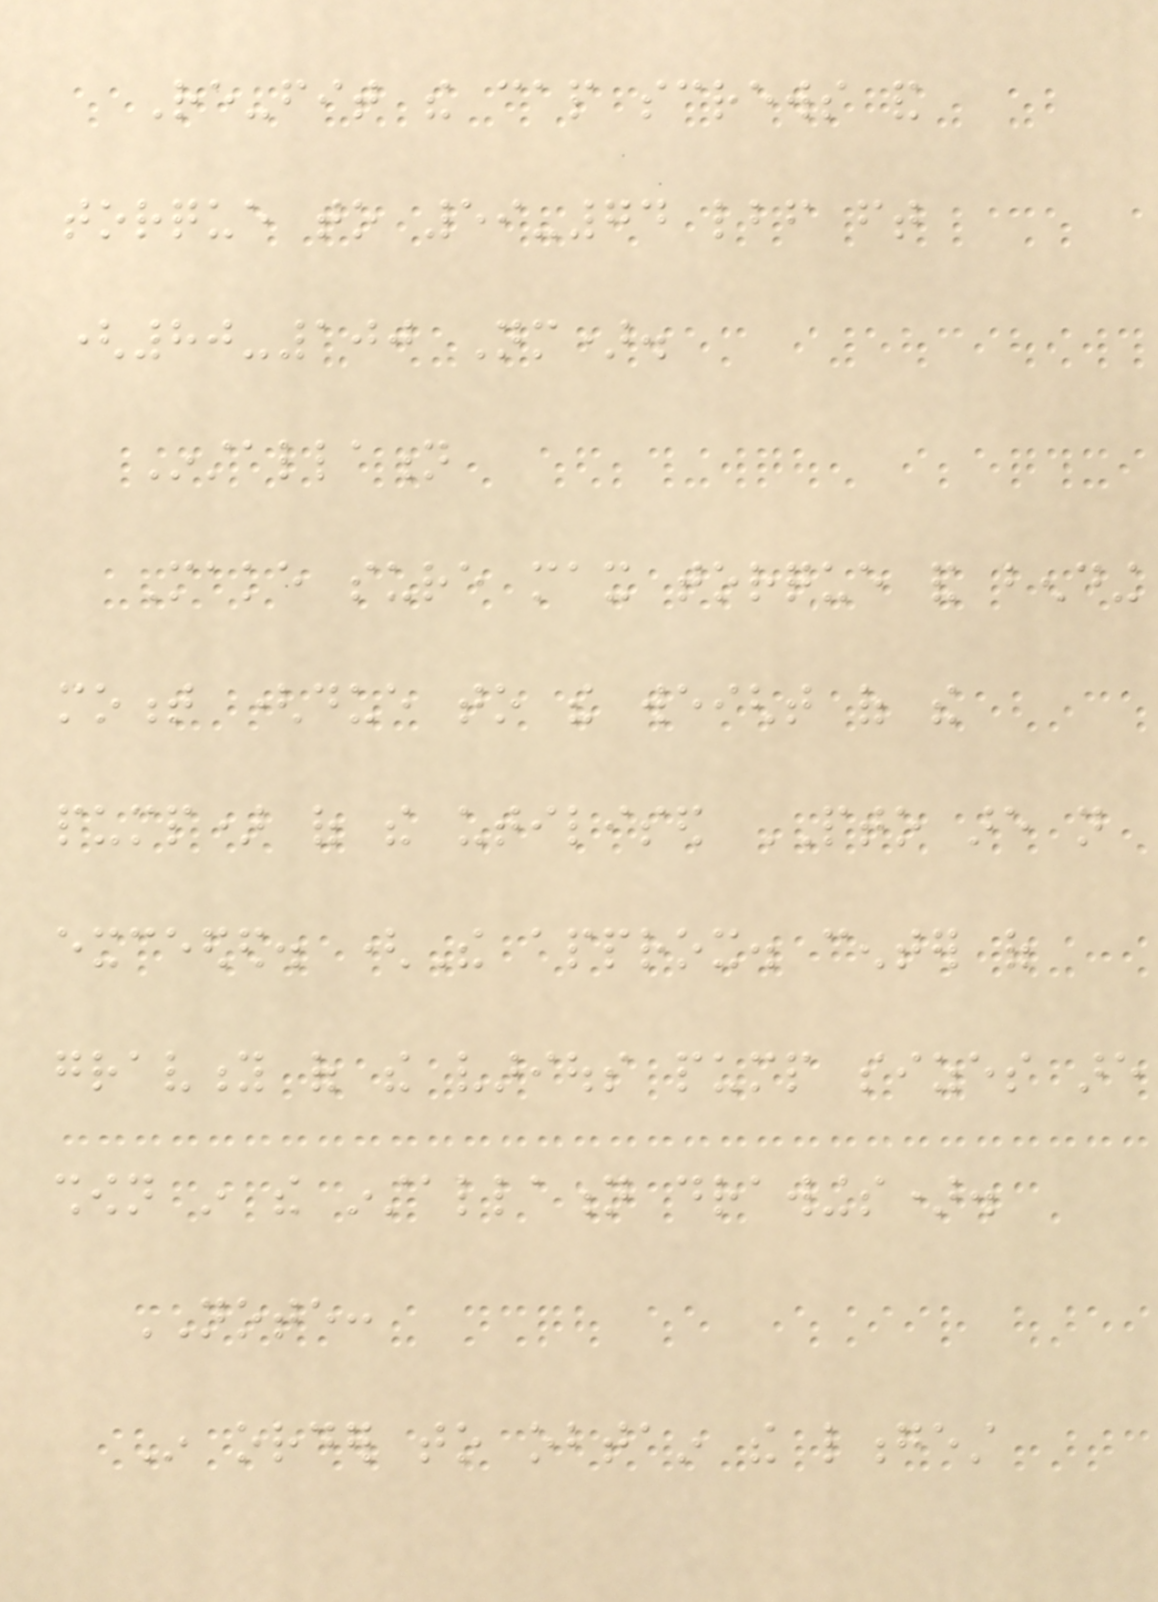Re-fit the cap screws and
torque to 59-74 lbf ft
(80-100 Nm).
Installation
Make sure max torque and bending
moment (due to the weight of the
pump) of the utilised PTO are not
exceeded. (The approx. center of
gravity of the various pump sizes are
shown in the installation drawings).
NOTE:
In order to obtain the longest
